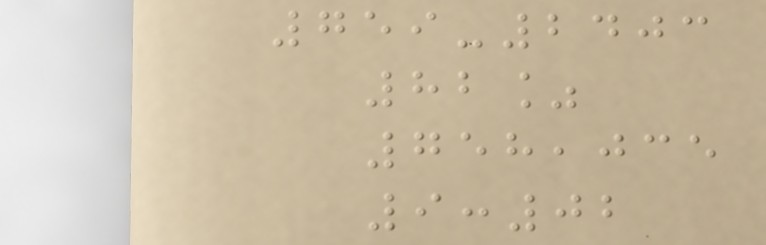759-2403
82%
758,035
9:02
